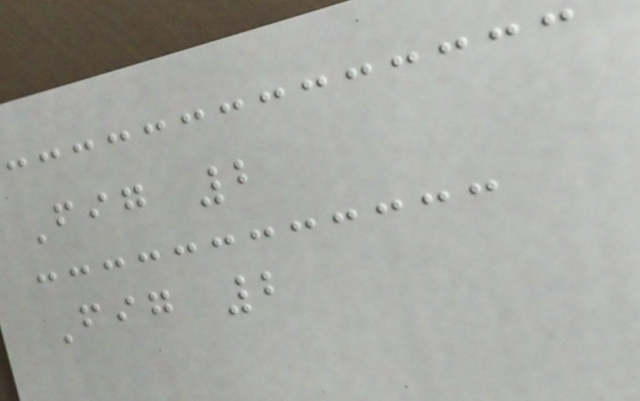Fig 2
Fig 2
